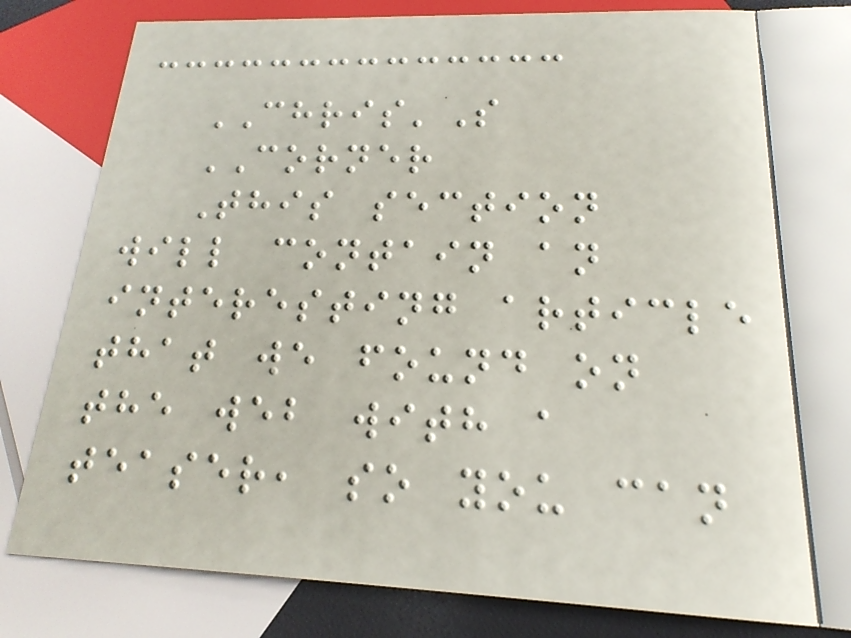CHRIS'S
CORNER
This section
will contain an
interesting article
that we found on
the web with a
teaser, so you can
